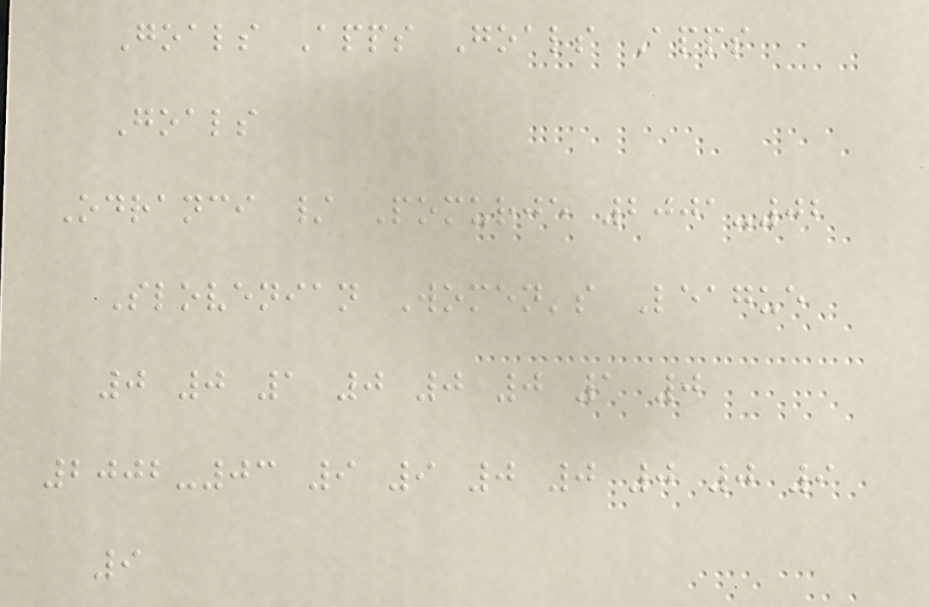Goals Apps Goals Apps
Goals
Odranci / Pomurje 2001-02
Slovenian Women's League
0 0 1 0 0 0 1 0
2002-03 9 9 0 0 0 0 9
9
